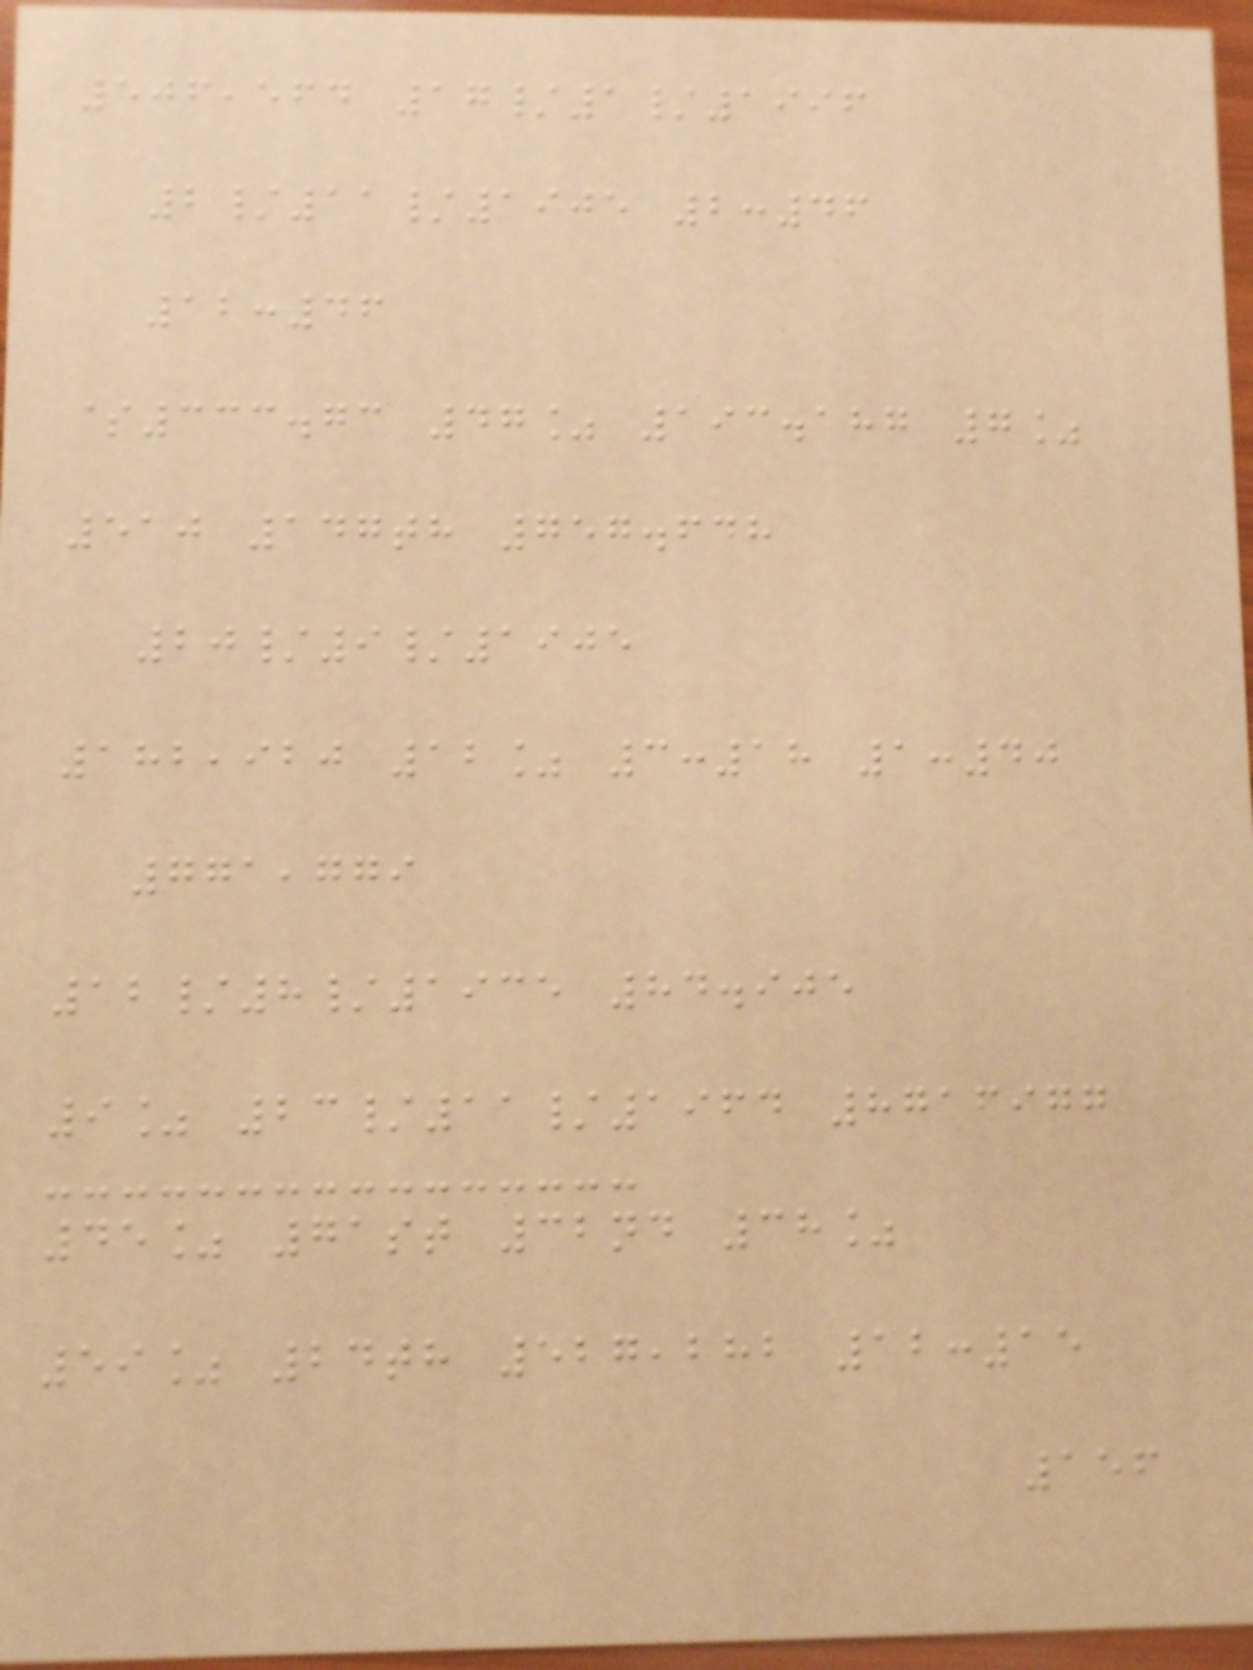506,564 17/1/1996
2/11/1905 2:46
12:46
$333.73 47% 193.187 7%
510 147th 757.648
20/9/1905
182,920 12% 3:18 1:40
771,779
12/8/1935 84.905
9% 23/11/1964 8716977
45% 71st 32nd 38%
59% 24th 527,282 12:15
156
